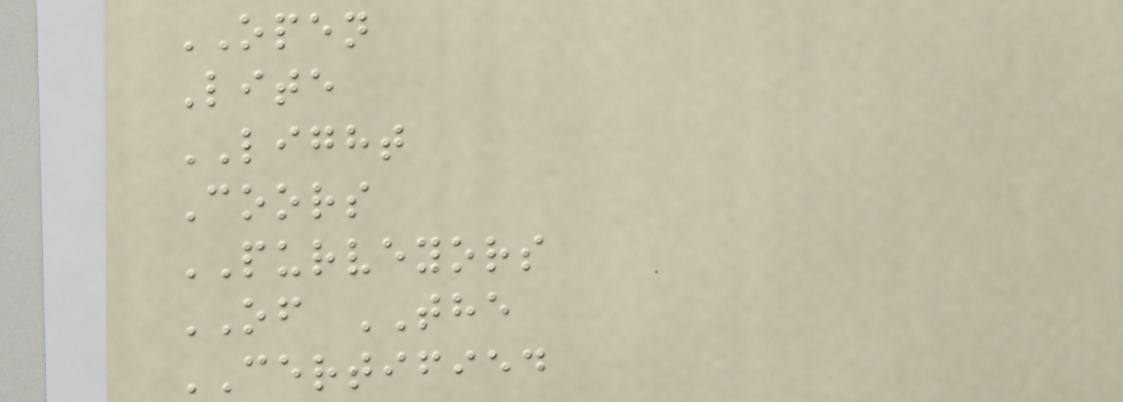OPEN
Lite
LIGHT
Coors
PURVEYORS
OF THE
CERTIFIED
